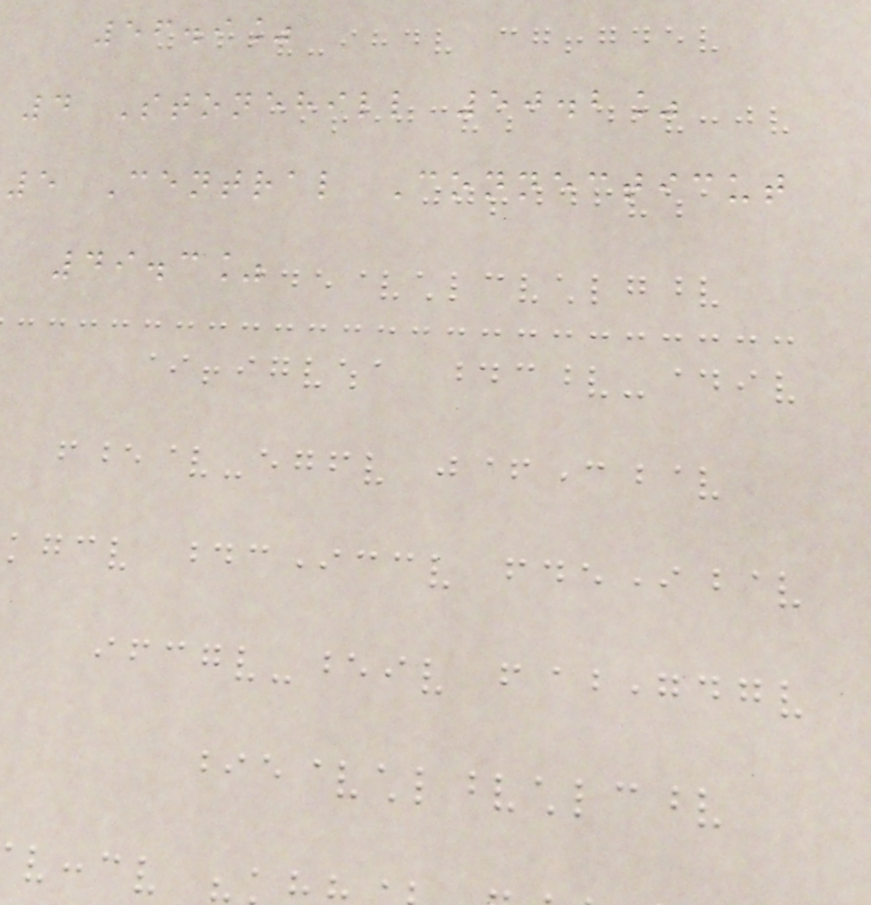56.9%
4 Stonehill 50.2%
5 Central Connecticut
49.3%
